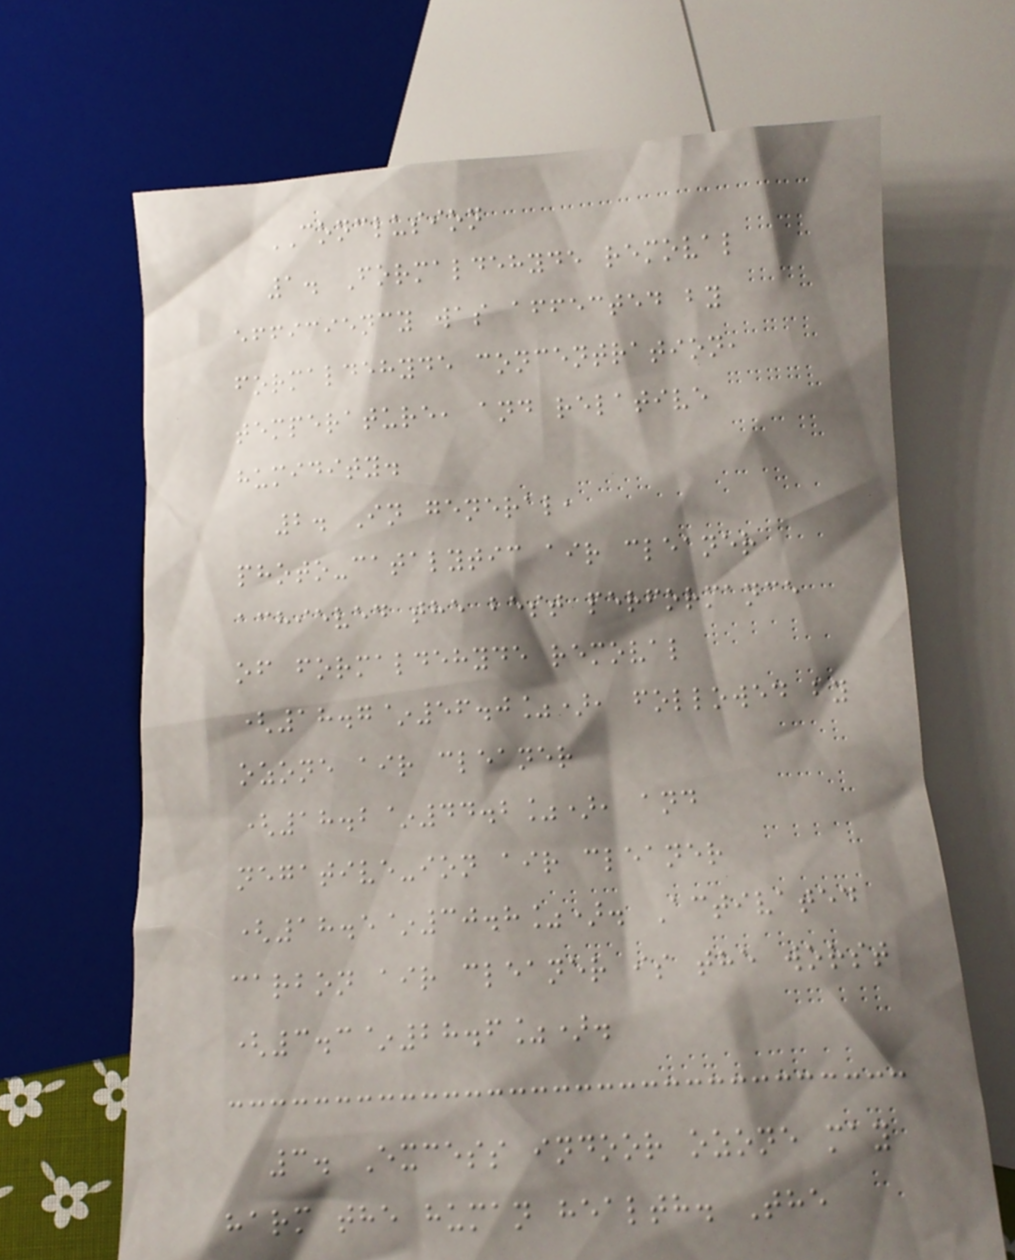CONCLUSION
1. Formaldehyde removal
efficiency was affected by
formaldehyde concentration,
temperature, and relative
humidity.
2. In general,
photo-catalytic air cleaner
achieved the best performance
of formaldehyde removal
(18.7~56.0%), followed by
ozone air cleaner
(18.2~44.2%), and
negative-ion air cleaner
(18.5~30.8%). Activated
carbon air cleaner is the worst
(3.3~28.6%).
3. Excess indoor ozone may
harm the human health. The
